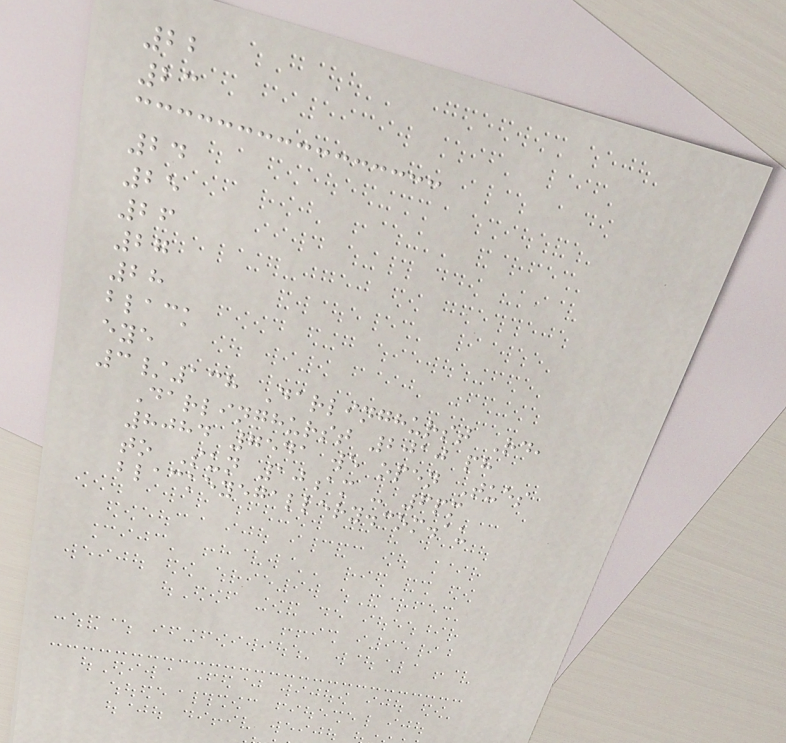22
23
24
25
26
27
28
black
eye
3/138 Darlinghurst Rd,
Darlinghurst 2010 ph
8084 7541 we open Tues
to Sun 10am - 6pm
blackeyegallery.com.au
